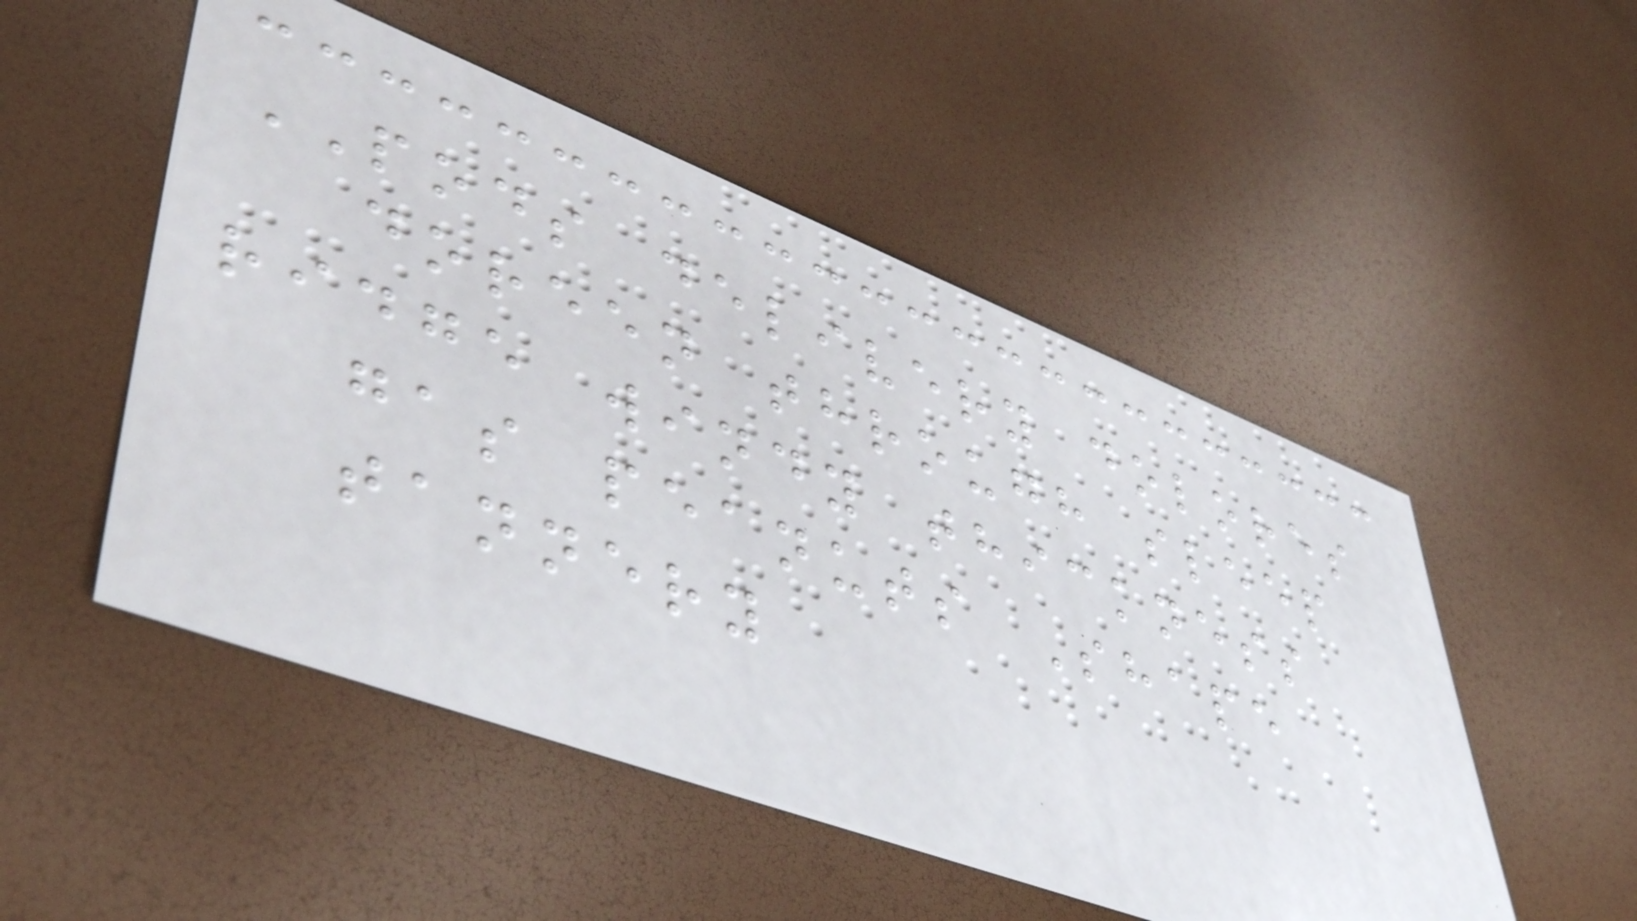PODS delivery dolores
doreen through sleep
ridge windy thickness
gas peanuts Shape
tannery
